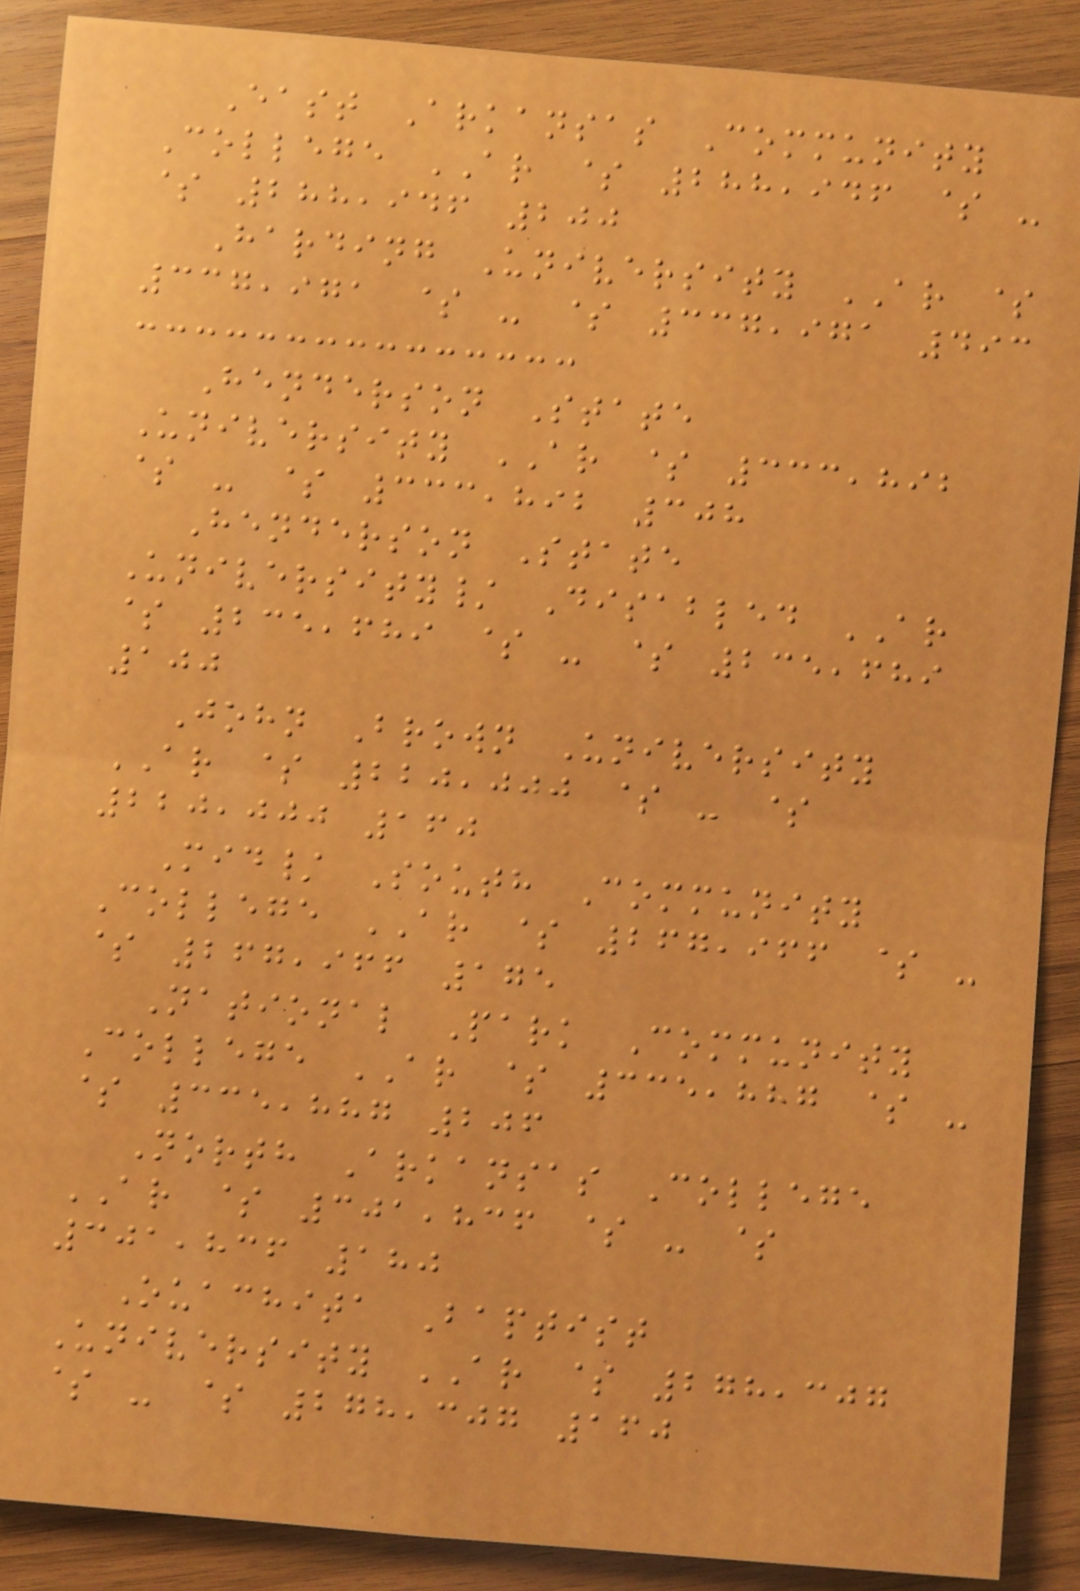East Arkansas Community
College AR $ 288,946 $ -
$ 288,946 200
Harding University AR $
337,971 $ - $ 337,971 493
Henderson State
University AR $ 333,892
$ - $ 333,892 308
Henderson State
University/ Disabled AR
$ 235,689 $ - $ 235,689
100
John Brown University
AR $ 220,000 $ - $
220,000 160
Mid/ South Community
College AR $ 267,966 $ -
$ 267,966 175
National Park Community
College AR $ 335,887 $ -
$ 335,887 206
North Arkansas College
AR $ 301,836 $ - $
301,836 180
Ouachita Baptist
University AR $ 278,307
$ - $ 278,307 160
